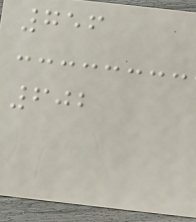756
602
